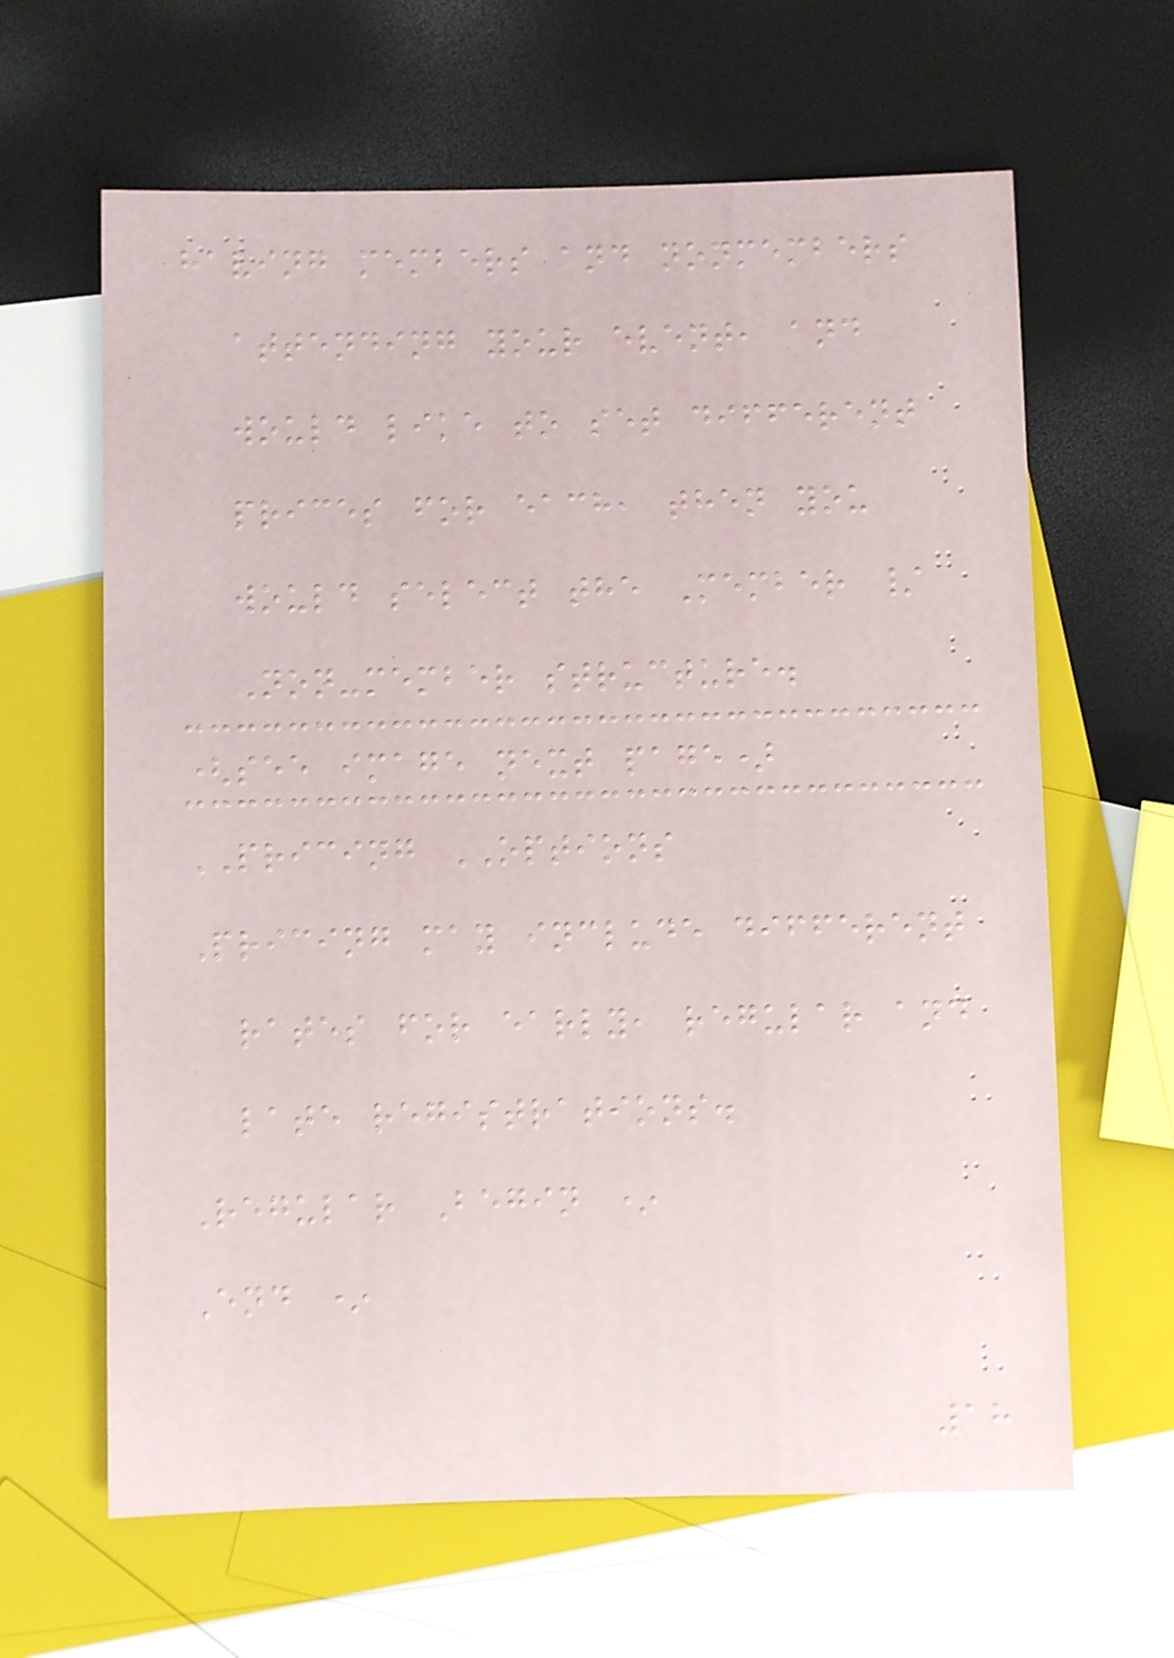having members and nonmembers
attending your event, and
would like to set different
prices for each, then you
would select the Member /
Non-member structure.
(see image next page)
PRICING OPTIONS
Pricing may include different
rates for early, regular and
late registrations.
Regular Begin *
End *
18
